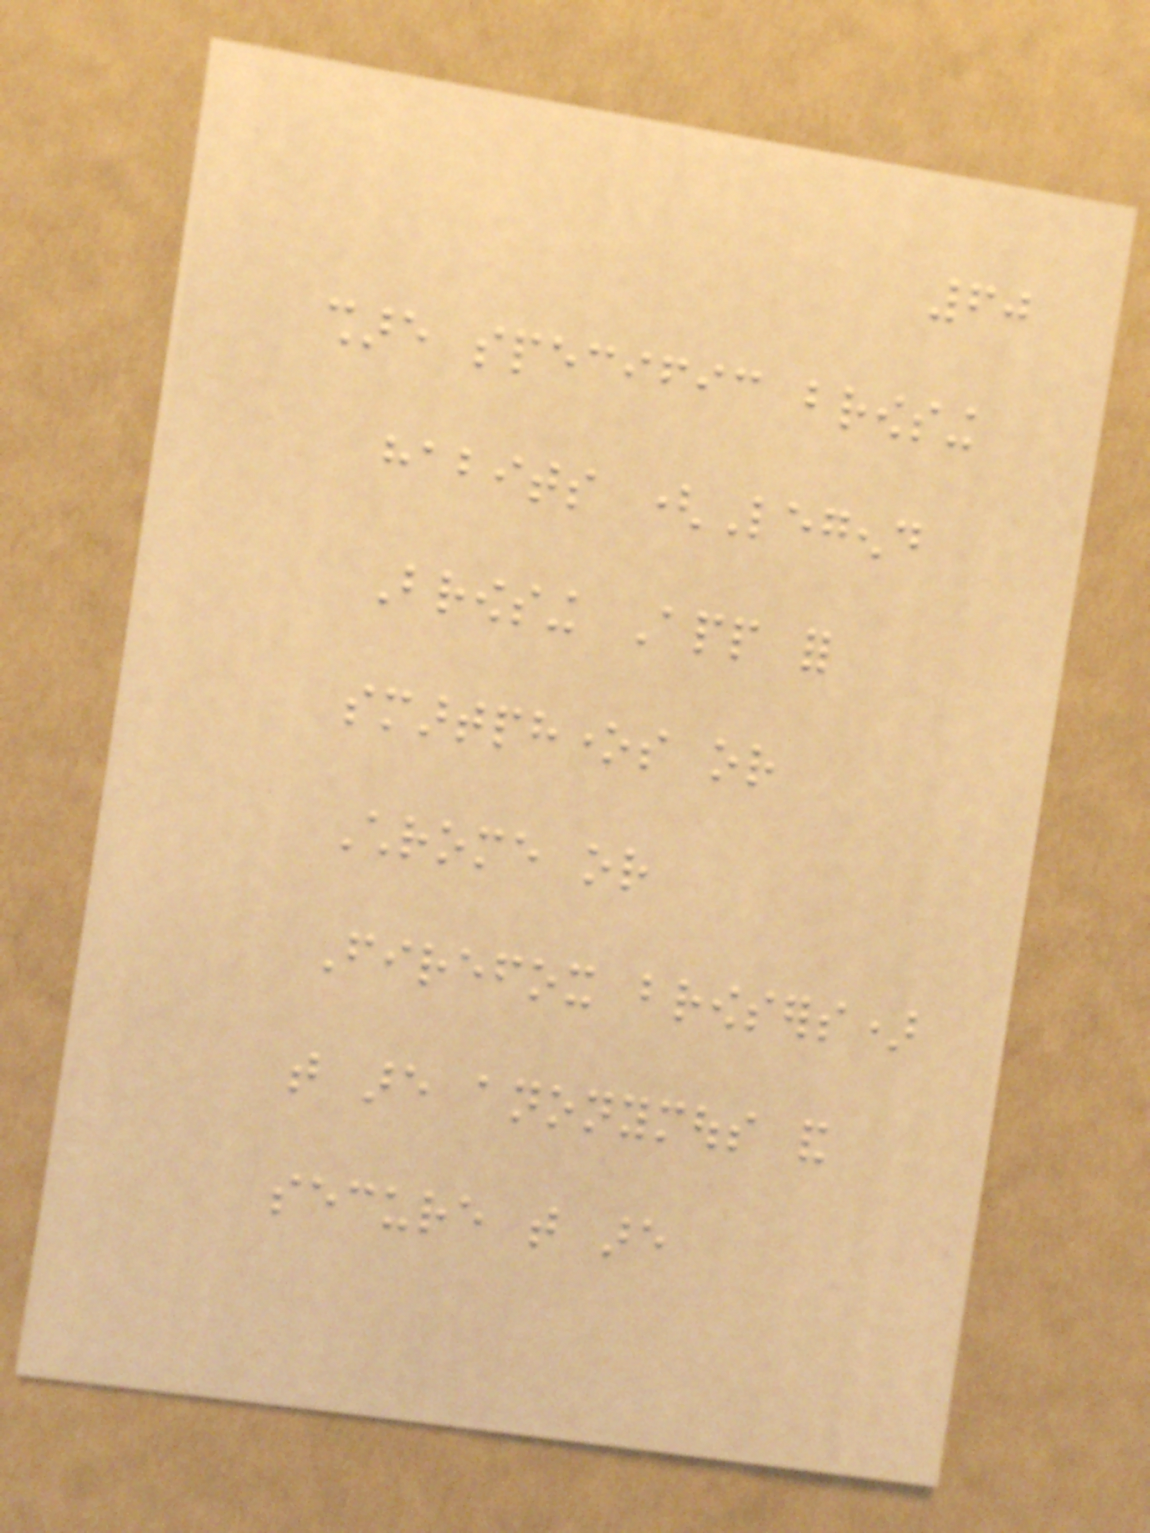60
share specific browsing
habits (Legend
Browsing App for
smartphones or
Chrome or
Firefox browsers)
that are anonymous and
secure that are
